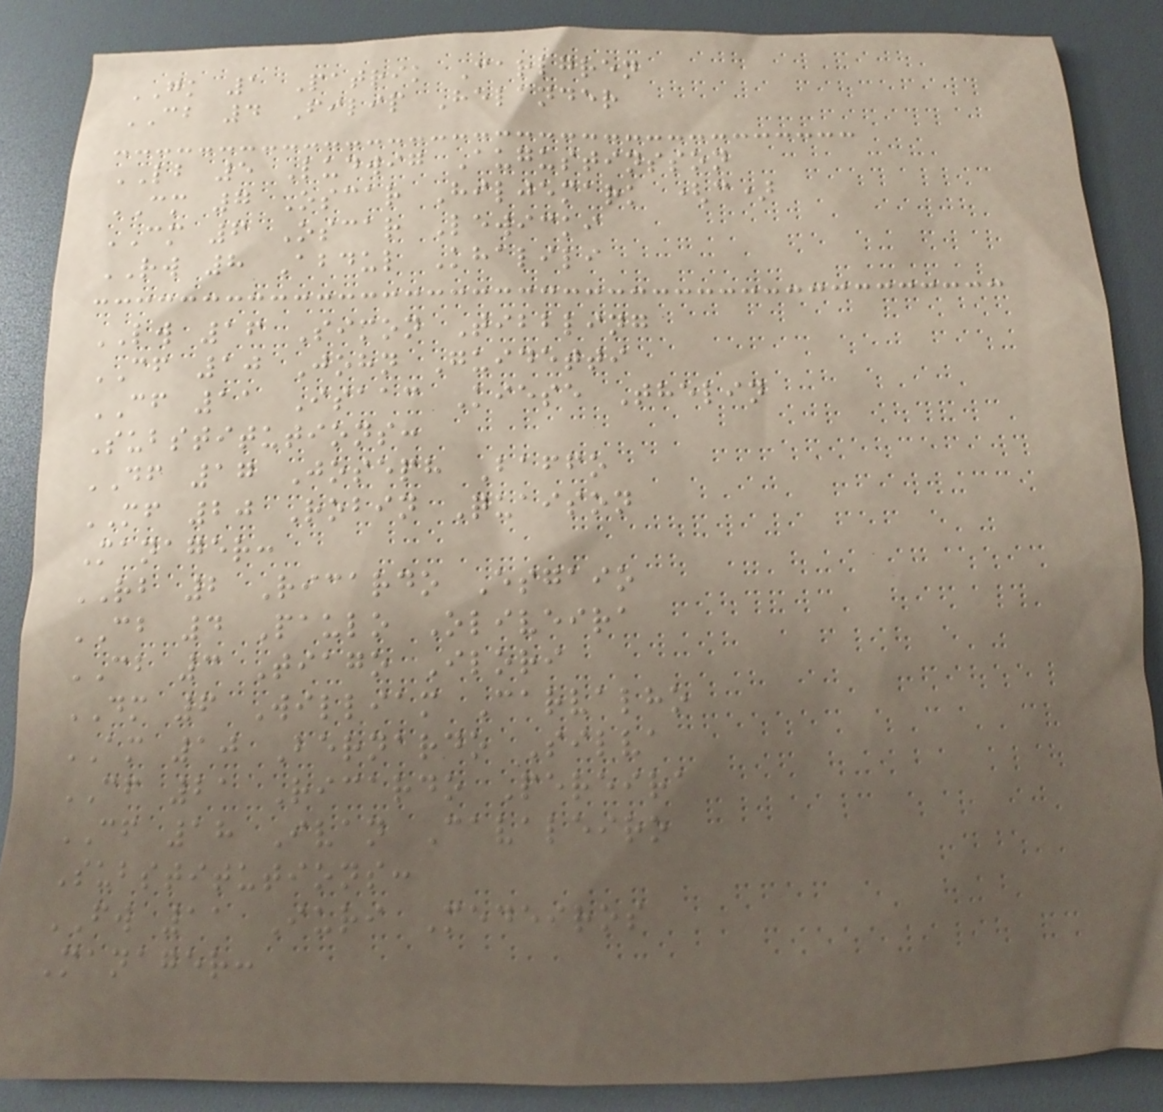GK 1 Patrik Carlgren
CB 4 Filip Helander
LB 5 Ludwig Augustinsson
CM 7 Oscar Hiljemark (c)
CM 6 Oscar Lewicki
RW 8 Abdul Khalili
LW 16 Simon Tibbling
CF 10 John Guidetti
CF 11 Isaac Kiese Thelin
Substitutions:
DF 17 Joseph Baffo
MF 20 Robin Quaison
Manager:
RB 2 Ricardo Esgaio
CB 4 Paulo Oliveira
CB 3 Tiago Ilori
DM 6 William Carvalho
AM 10 Bernardo Silva
CF 21 Ricardo Pereira
CF 18 Ivan Cavaleiro
Substitutions:
FW 11 Iuri Medeiros
Manager:
